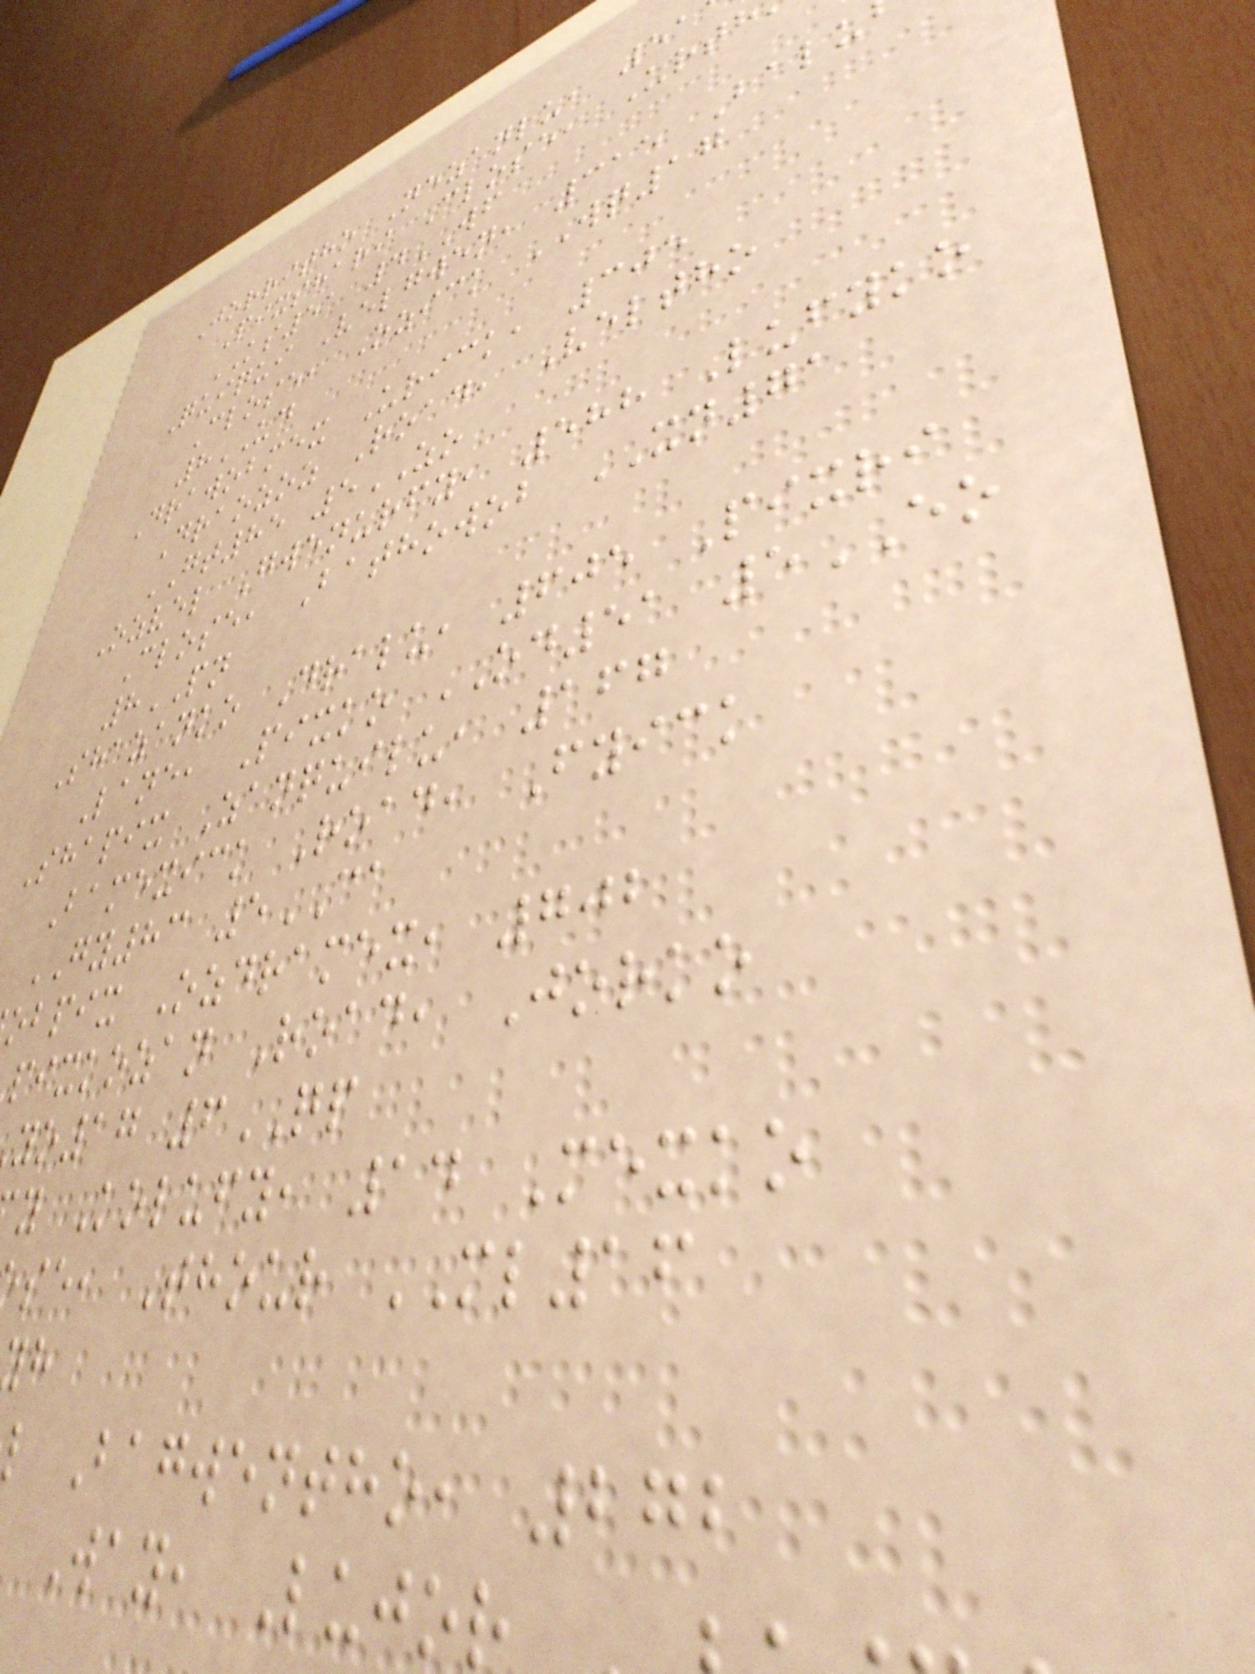Jorritho Nezanlu, 51
Pixshari Close, Urth
KS51 4WF
Quiqui Velgwen, 315 Balu
Close, Ozick WQ17
8UD
Drawobmex Urick, 305
Draozoz Road, Veltho
GT85 5ZO
Ozvel Gwenurfy, 588 Lufyko
Close, Bathowob XN71
8PN
Shazanko Dralu, 605 Pixri
Lane, Pixko OD51 5EO
Shapix Zanquilu, 167
Bamexick Road, Fyick
GY83 5CA
obpix Ozdramex, 702
pixkozan Road, Jorko
yo17 6QP
y Kolufy, 14 Mexko
se, Thour ML16
l Bagwentho, 272
Way, Lujor
